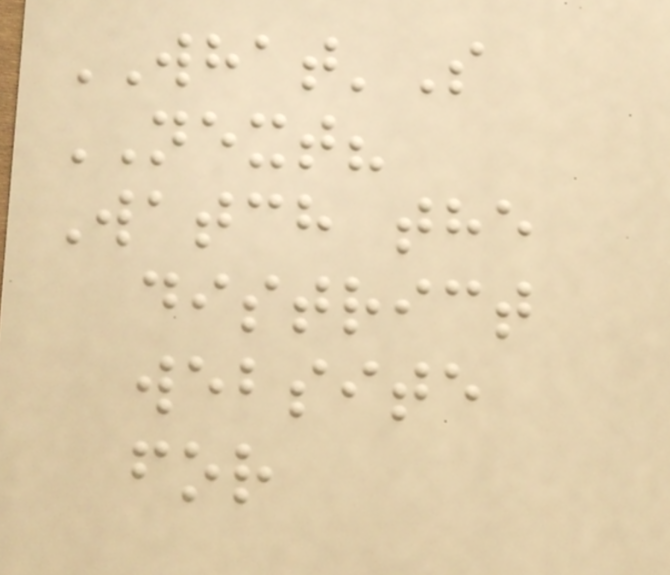WHAT'S
NEXT?
Watch the
district
website
for
